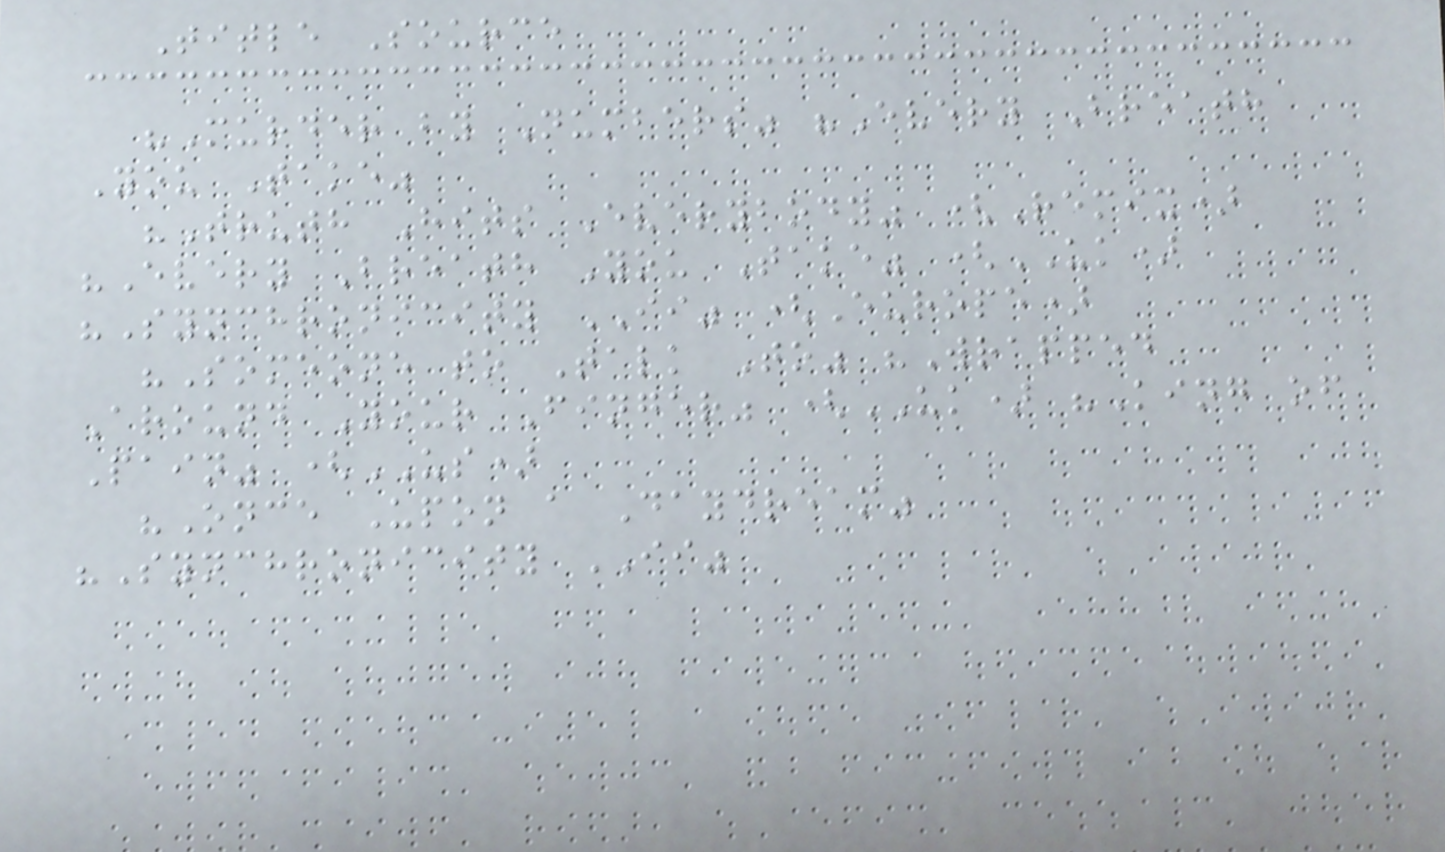Title Source
"Murder by Numbers" "Every Breath
You Take"
"Truth Hits Everybody" (Remix)
"Every Breath You Take" (UK)
"Synchronicity II" (Europe)
"Someone to Talk To" "Wrapped
Around Your Finger" (UK) "King of
Pain" (US)
"Once Upon a Daydream"
"Synchronicity II"
